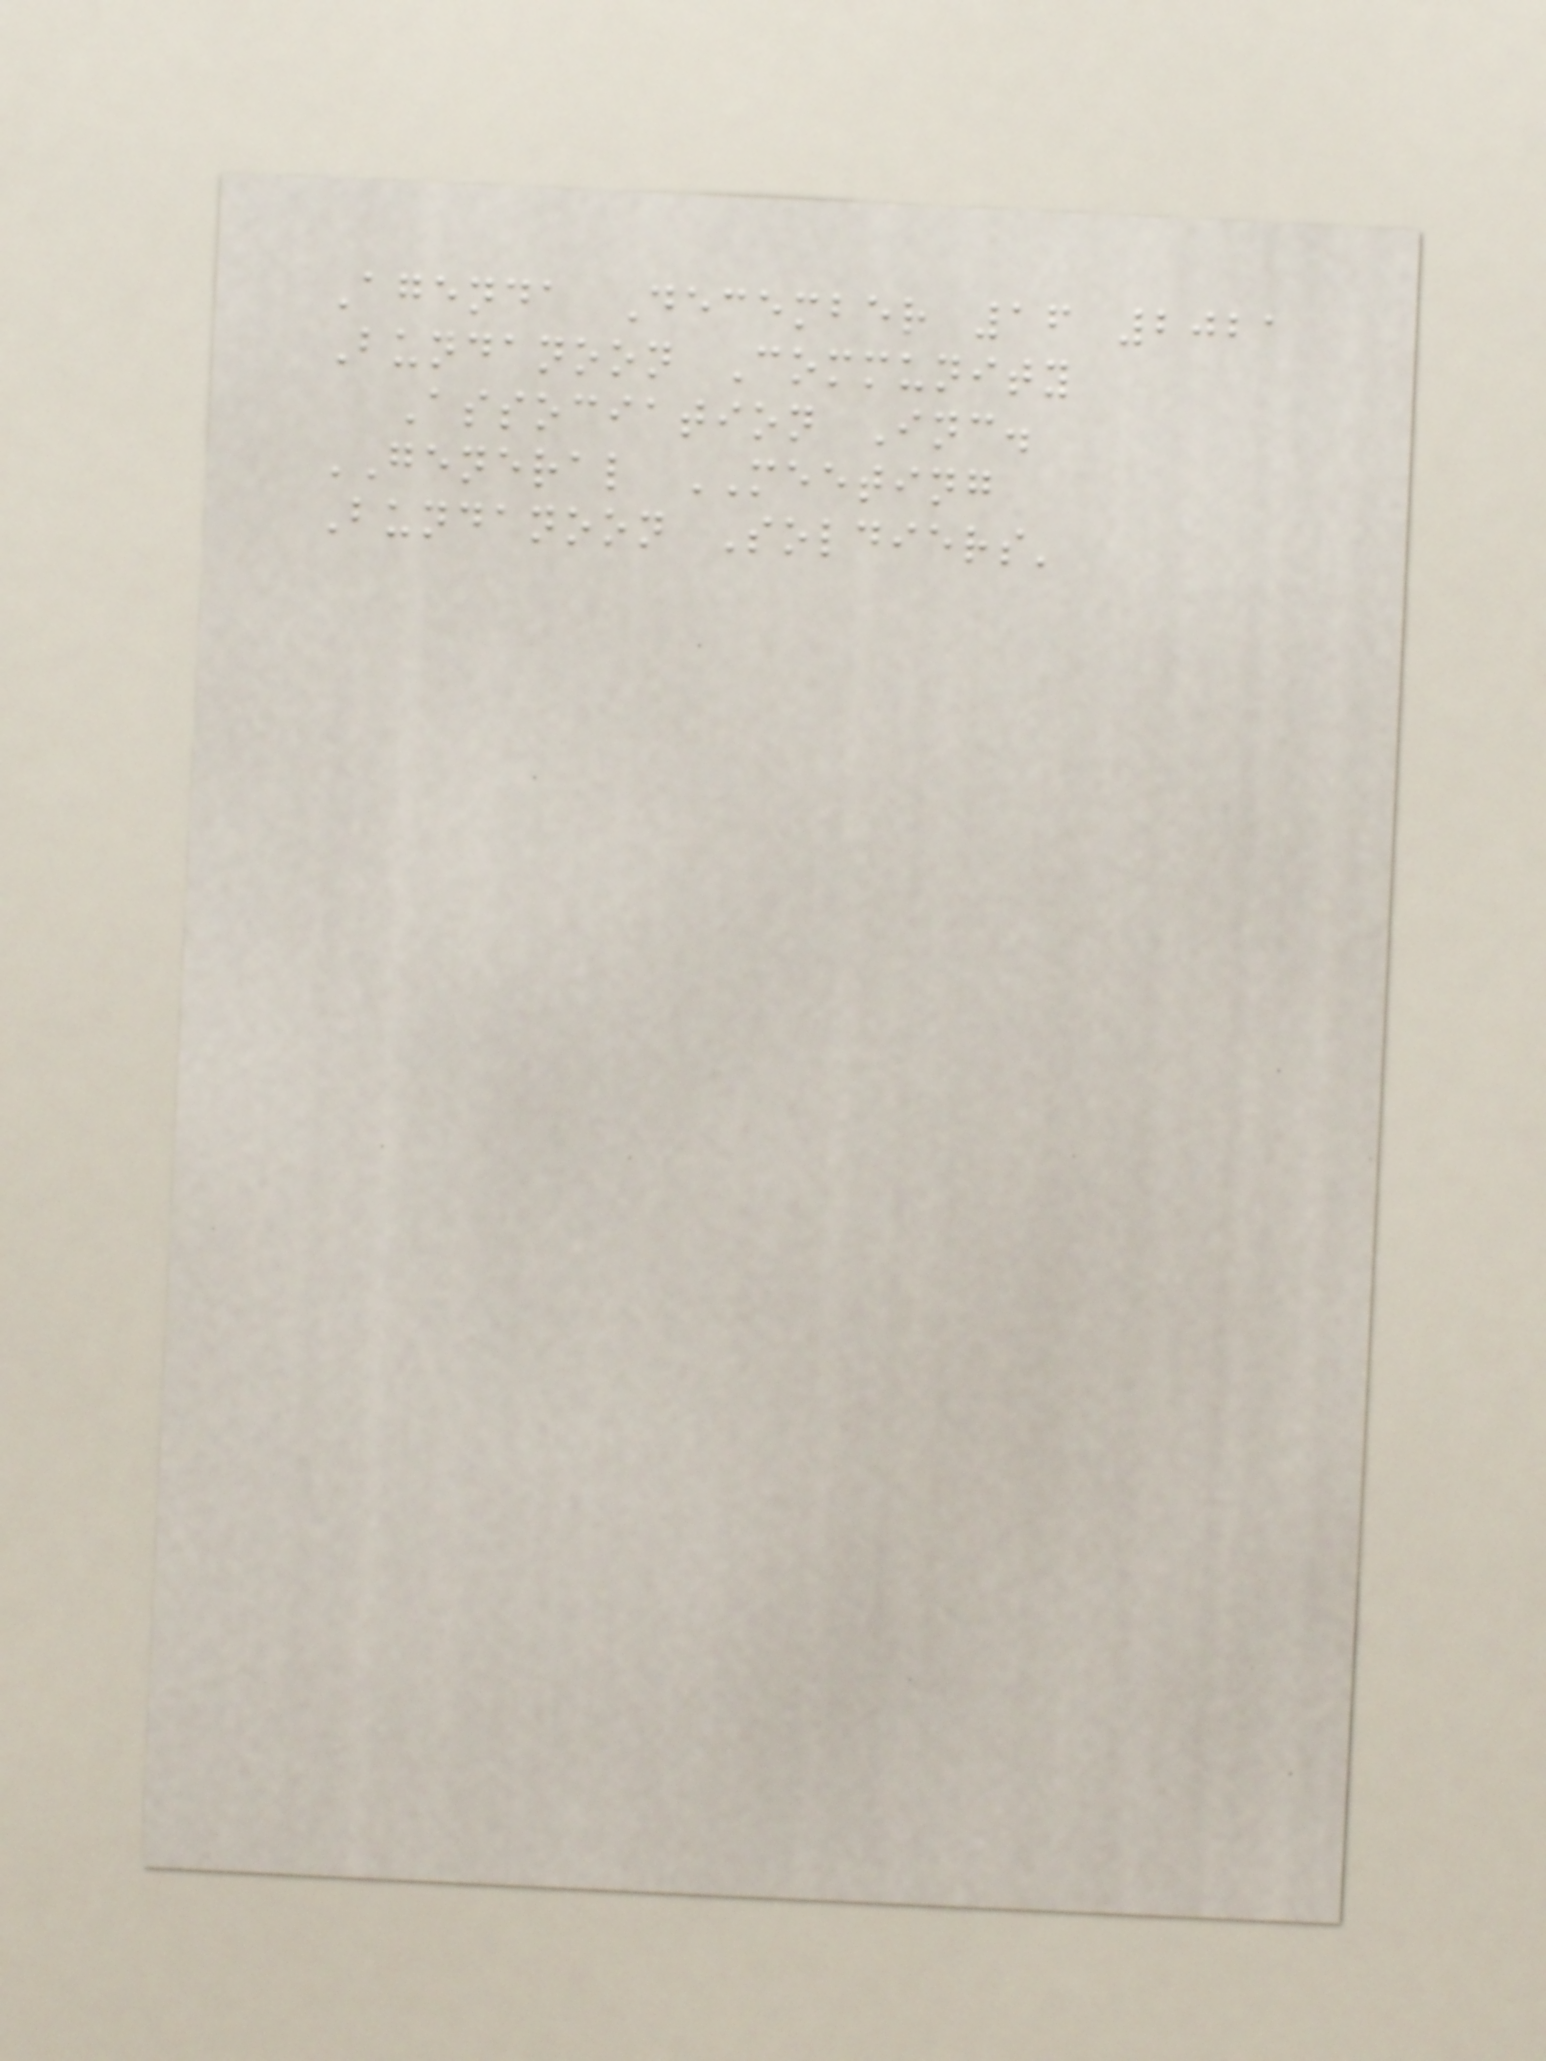Agenda December 16 2021
Bundanoon Community
Association Inc.
GENERAL MEETING
Bundanoon Soldiers'
